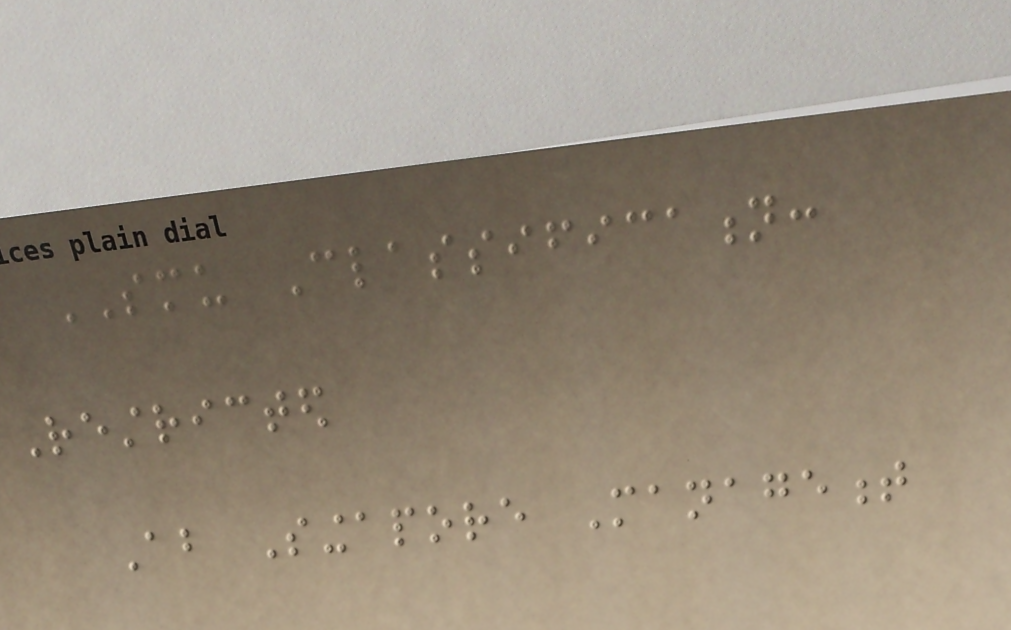SMU Classification:
Restricted
About Singapore Management
